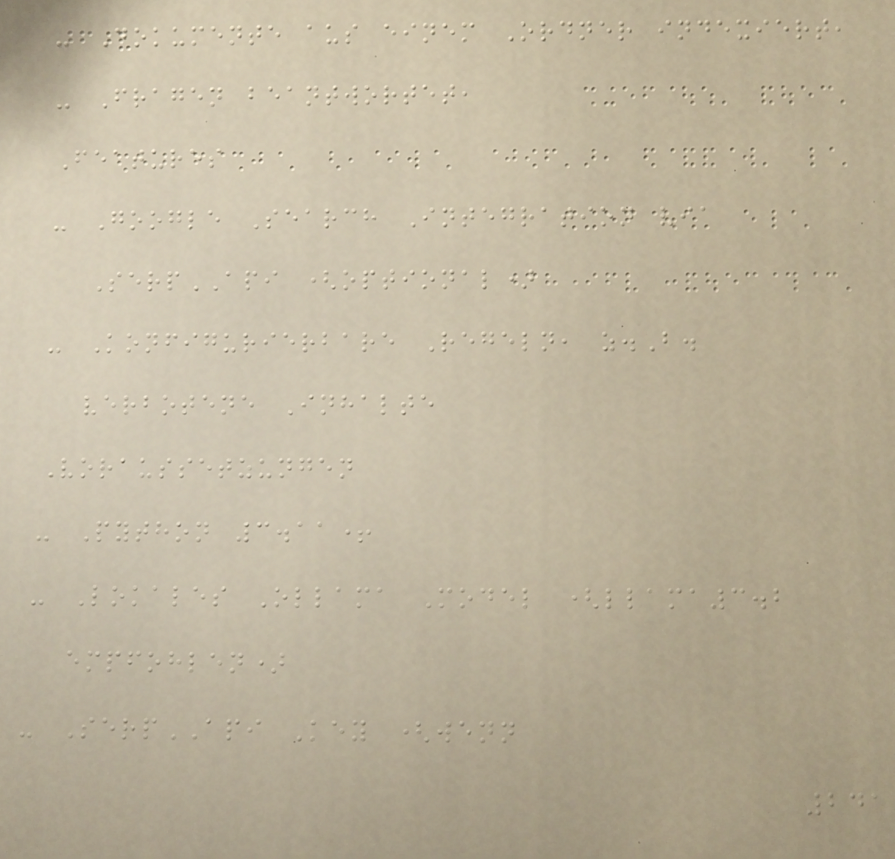- Dokumente aus einem Ordner indexiert,
- Fragen beantwortet,
Features
- Google Search Integration via
SerpAPI (optional)
- Konfigurierbare Regeln, z.B.
verbotene Inhalte
Voraussetzungen
- Python 3.11+
- Lokales Ollama Model (llama3.2
empfohlen)
- SerpAPI Key (wenn
241
